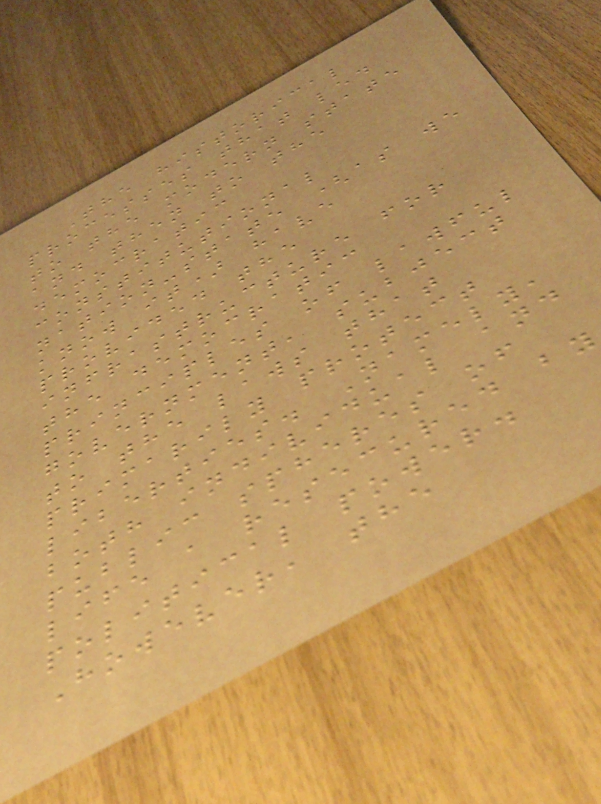The historical
processes that led
to the modern state
and then to the
democratic
constitutional
nation-state (as we
know it) have
provided the
infrastructure for
the democratic
principles of lawful
government, subject
to the laws that
primarily protect
liberties. Namely,
both individual and
public spheres of
life a resecured by
political power.
However, the
